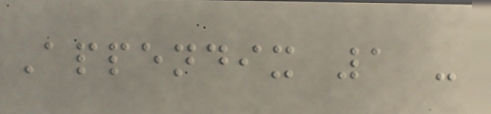Appendix 1 -
